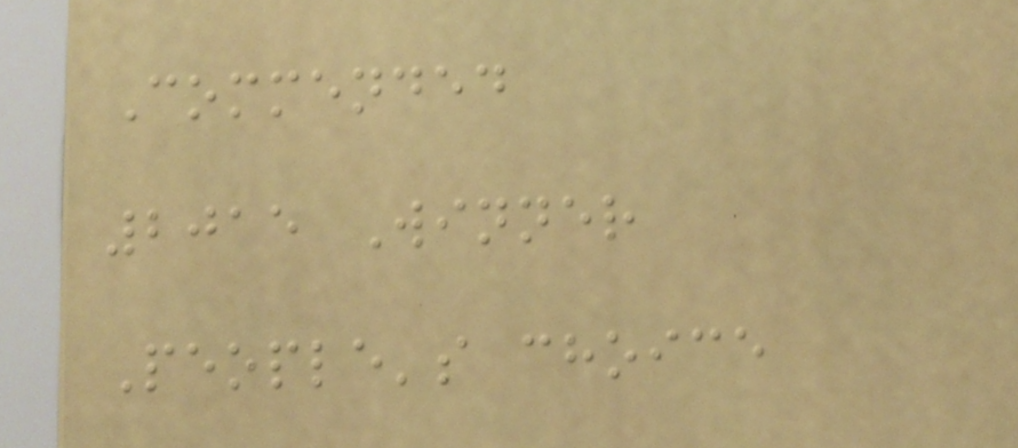Commended
2015 Winner
People's choice
